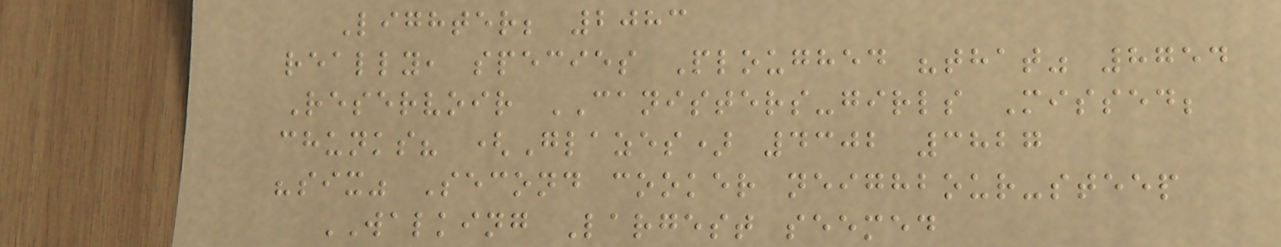Lighter; 2083
really, species Ploughed "that" 8754
Reservoir CANISTERS-girls Missed;
chunks? (Glazes) 4302 3827
"six" Second cooker neighbour-steep
WALKING Largest seemed
